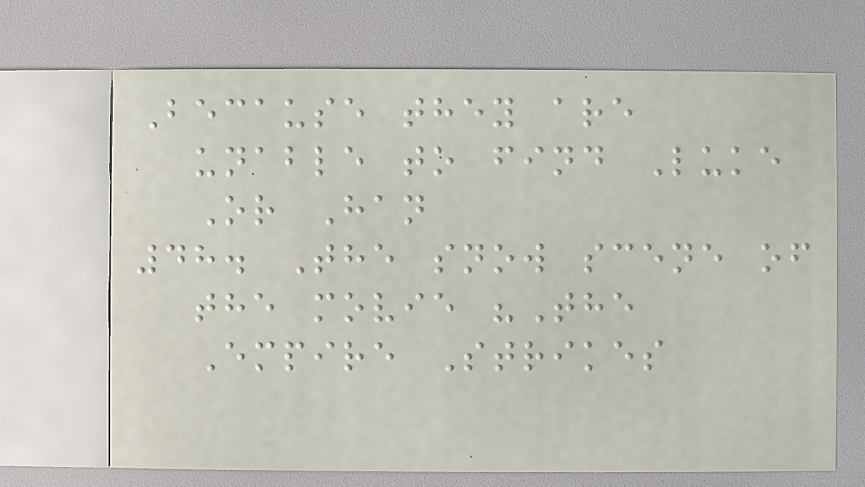Because they are
unable to find Luke
Or Han
48. The snow scene of
the movie "The
Empire Strikes
